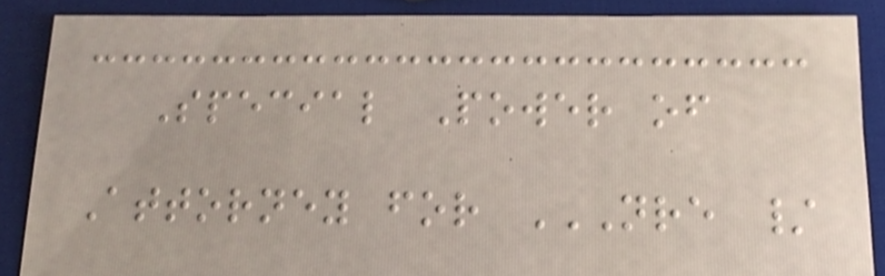Special Power of
Attorney for NRE /
